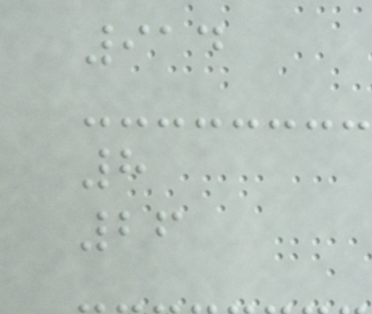914
8
26
